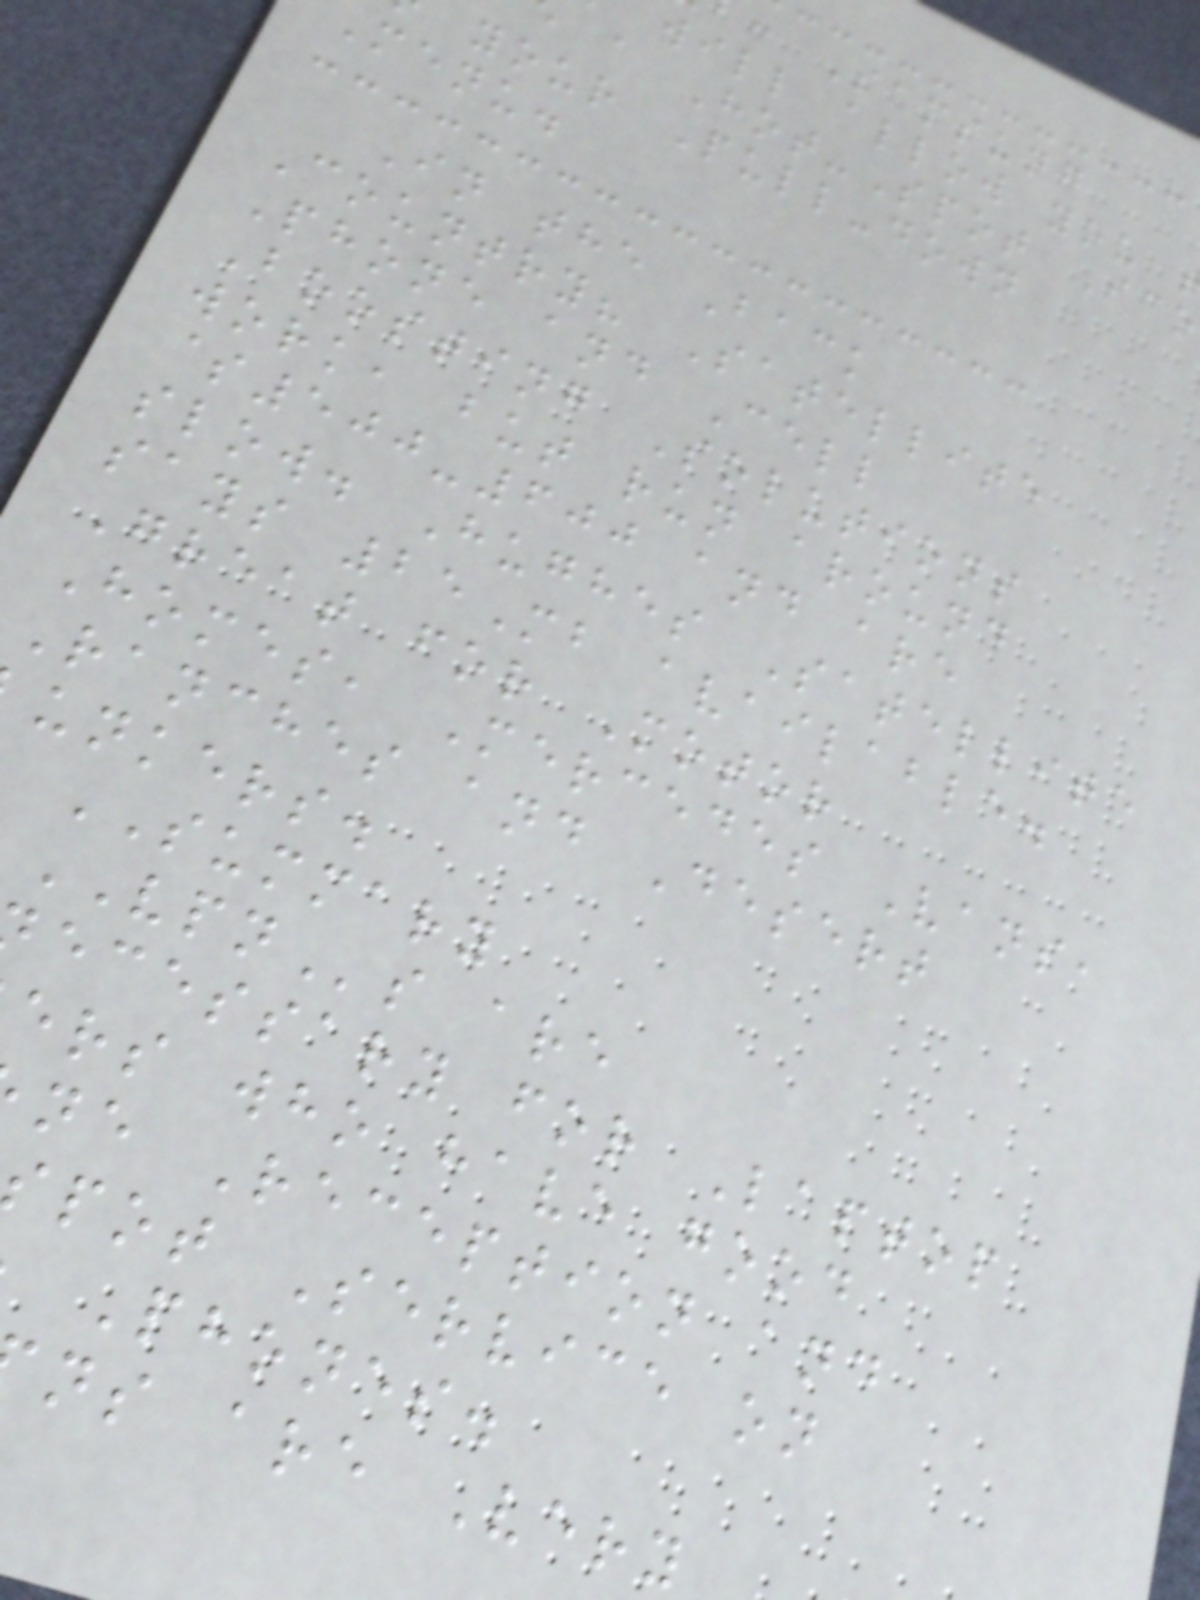: Samsung
will allow you
a Hot-Spot Ico
your Pull-down
Menu.
In the Back
Country? Satellite
Phone and Cell
Boosting Solutions
work, but run around
$500-600 and are
slow. Hughes Satellite
says 25Mb available.
Great for Motor
Homes, Mercedes Vans,
Ranches and Desert
unkers.
SUMMARY
VPNs are
ecessary for Laptop
ers who have good
ne Reception and
pot Service on
Phones.
ns are Very
